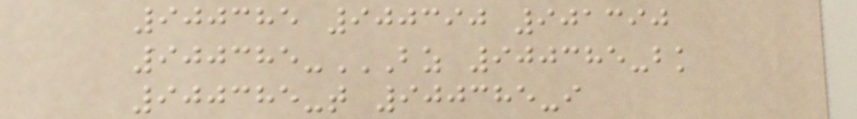900385 900390 901390
900385-BZ 900385-BK
900385-T 900385-I
